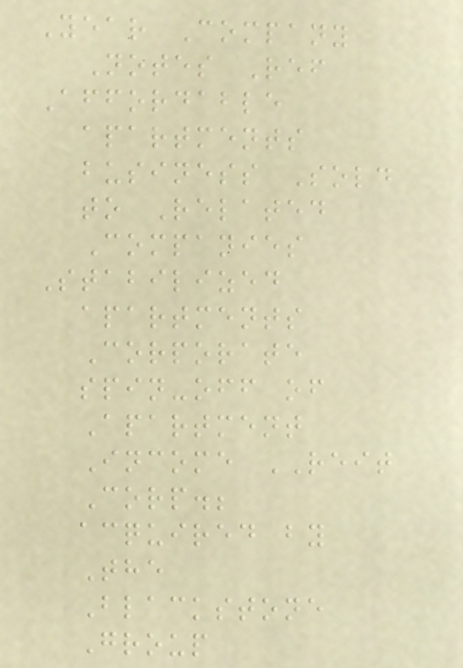Year Company
Notes Ref
Affordable
apartments
business Sold
to Related
Companies
Stabilized
apartments
Corporate
spin-off of
Apartment
Income REIT
Corp.;
acquired by
The
Blackstone
Group
